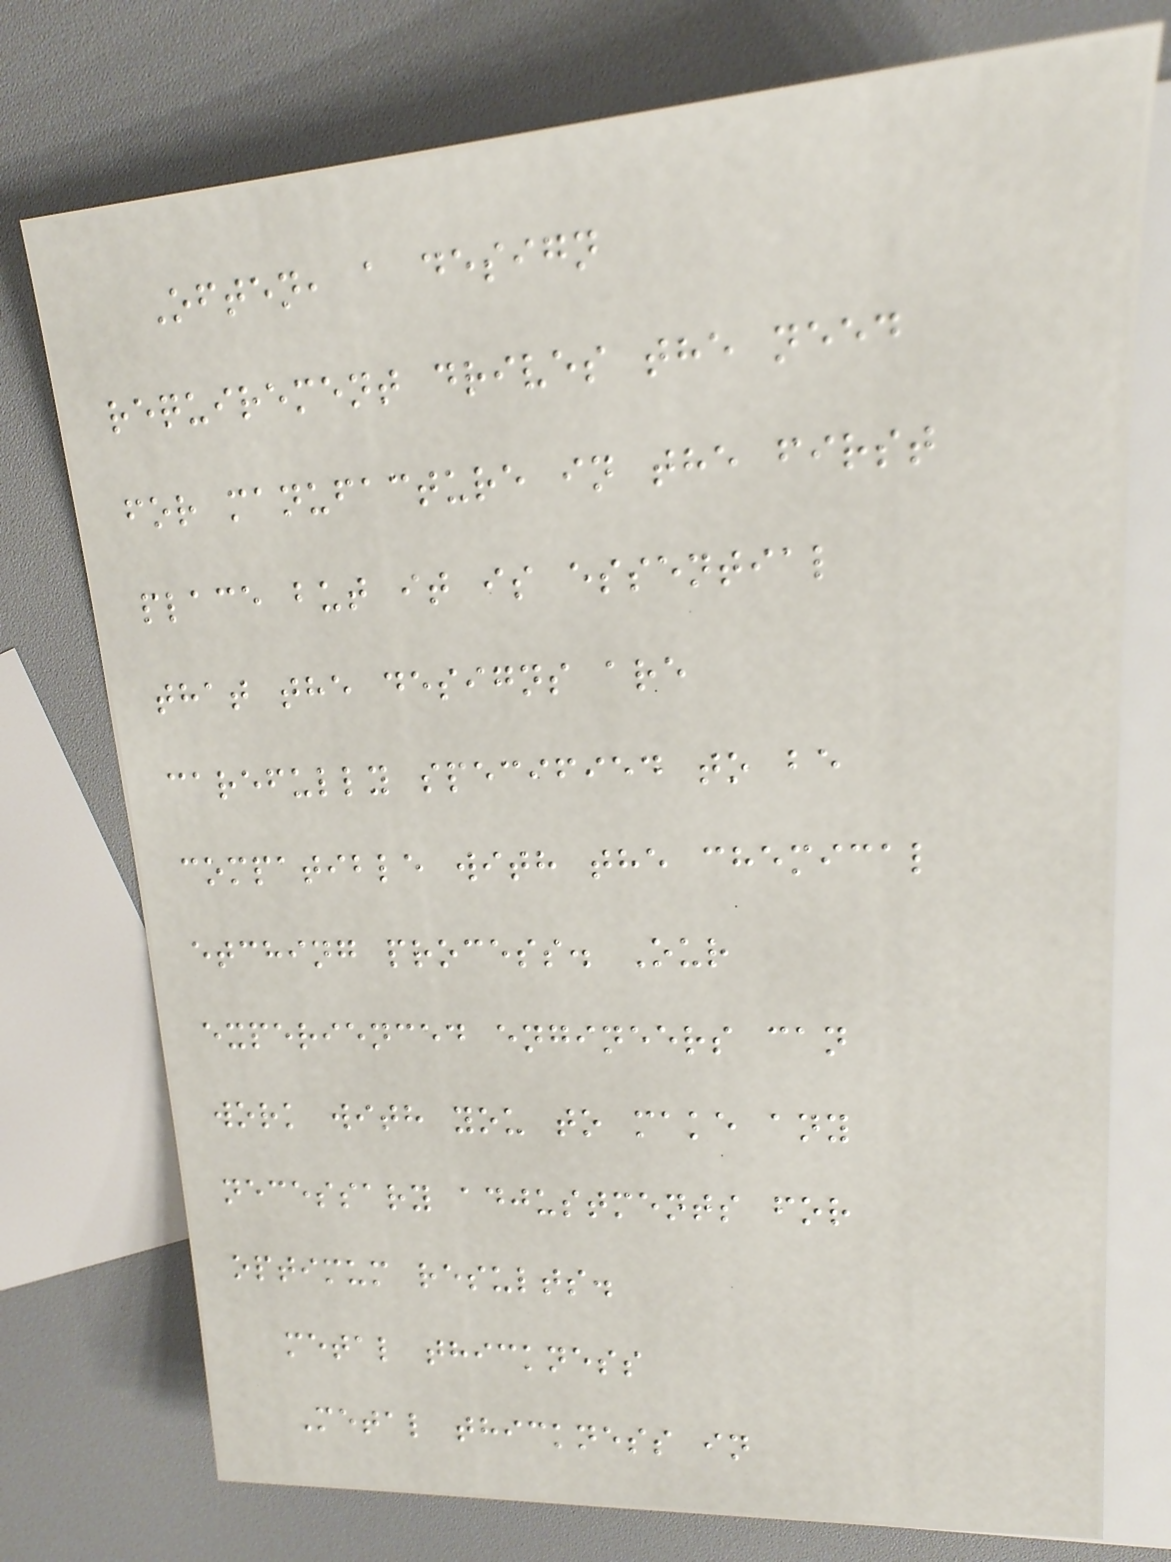Often, a design
requirement drives the need
for manufacture in the first
place but it is essential
that the designs are
carefully specified to be
compatible with the chemical
etching process. Our
experienced engineers can
work with you to make any
necessary adjustments for
optimum results.
metal thickness
Metal thickness in
